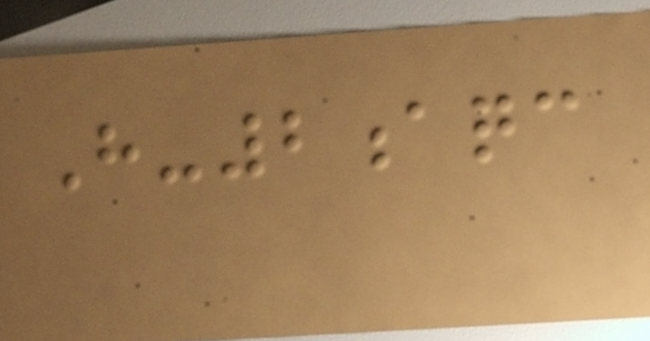H-2aqc
